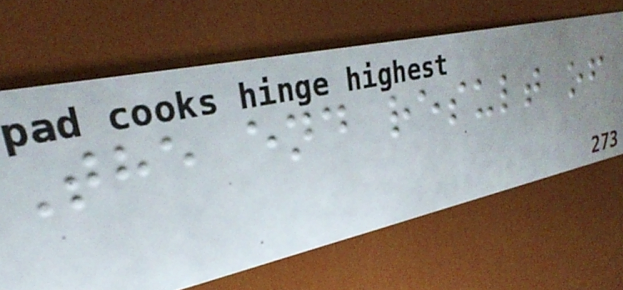The end result of
